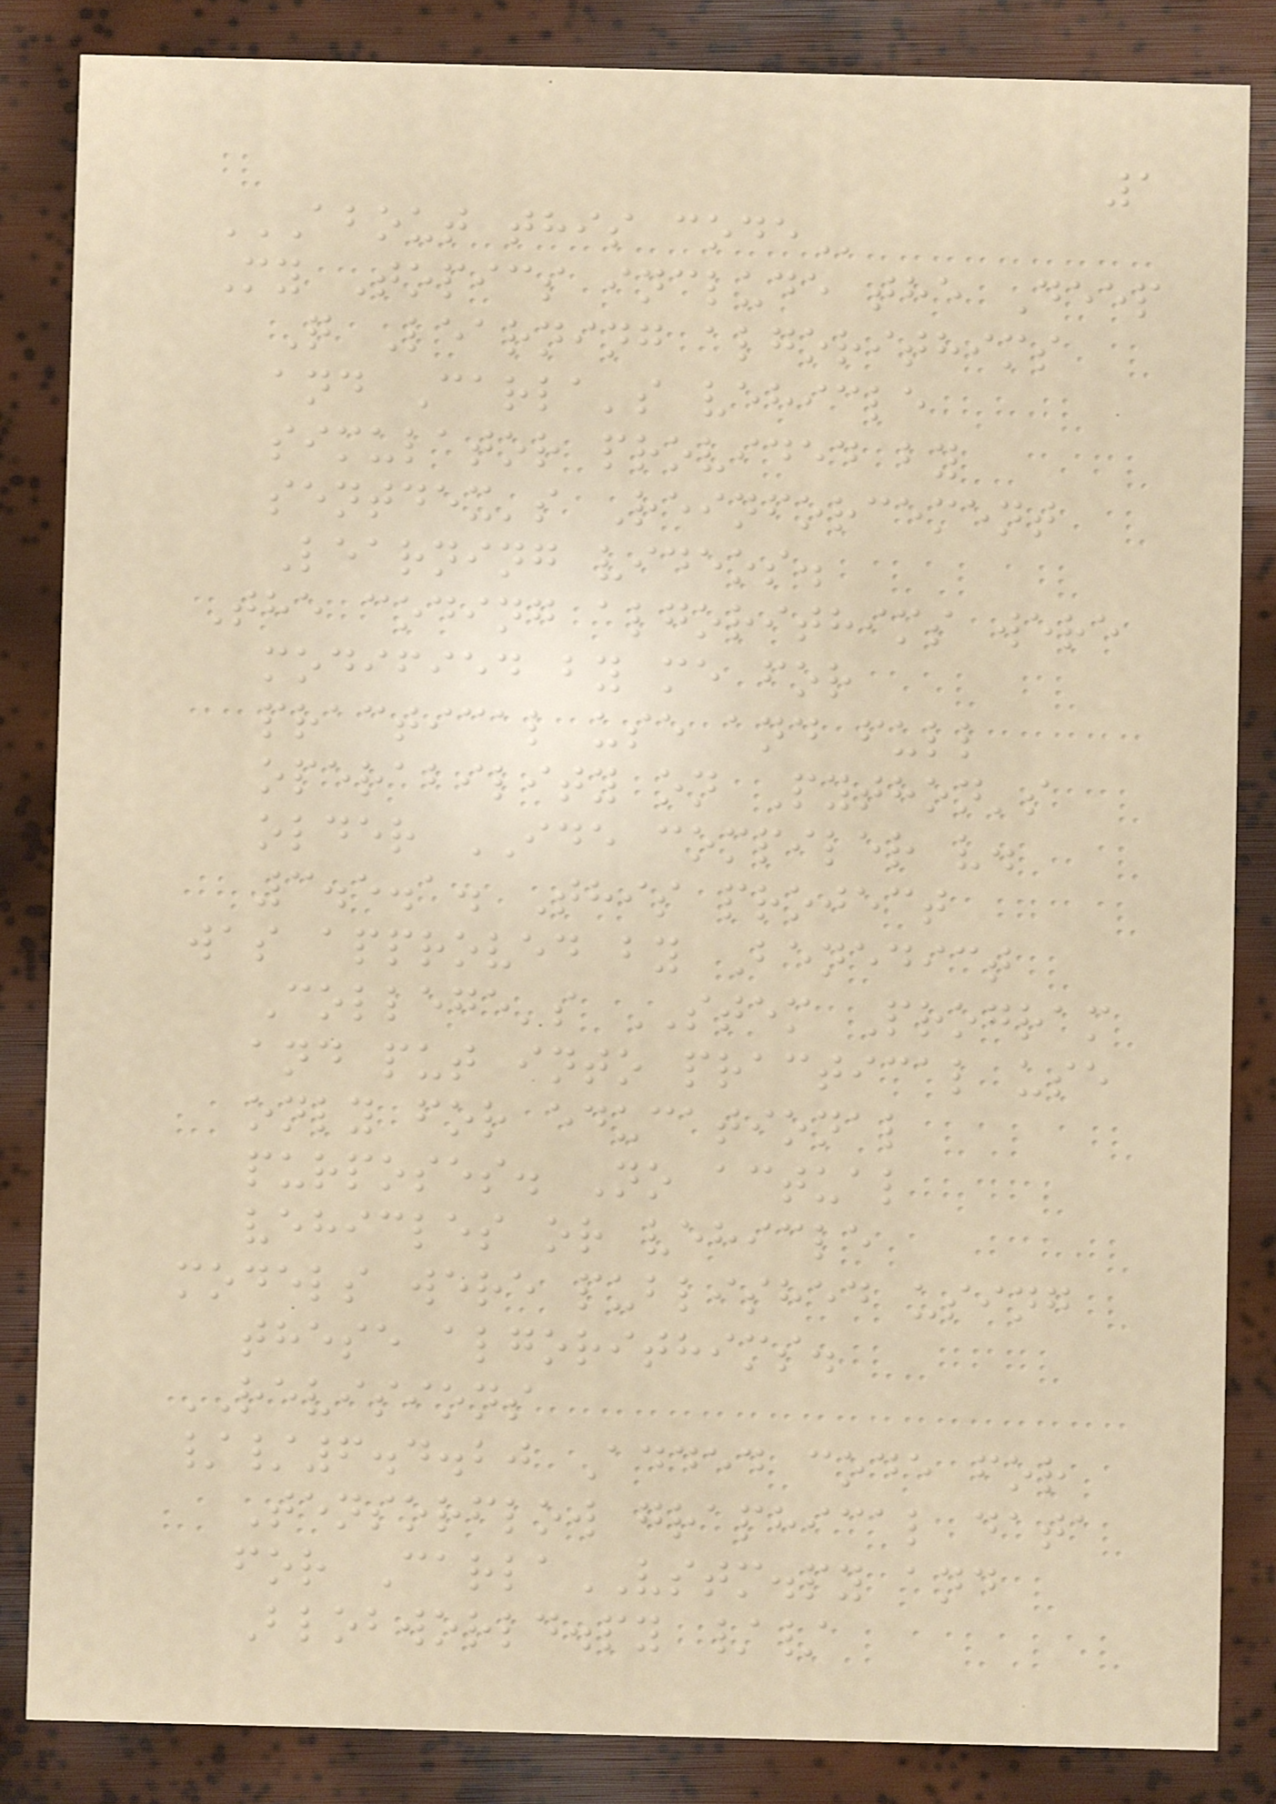1
ABOUT THIS CODE
My Topics include the Deep
Q Learning algorithims
and Carla's vehicle
simulator provided by
sentdex's Reinforcement
Learning videos.
The coding algorithims were
modified by me for
practical use and full
operability on Python's
older IDE compiler v.
3.5.1. This project
was approved by Benedict
College's STEM Program
and put into practical use
only for educational
purposes. No actual
vehicles or vehicle
models were published using
these algorithims.
REVISIONS
//6.4.20 Added code for
Tensorflow graphical data
for CarlaVSTM.py and
Blobworld.py //
